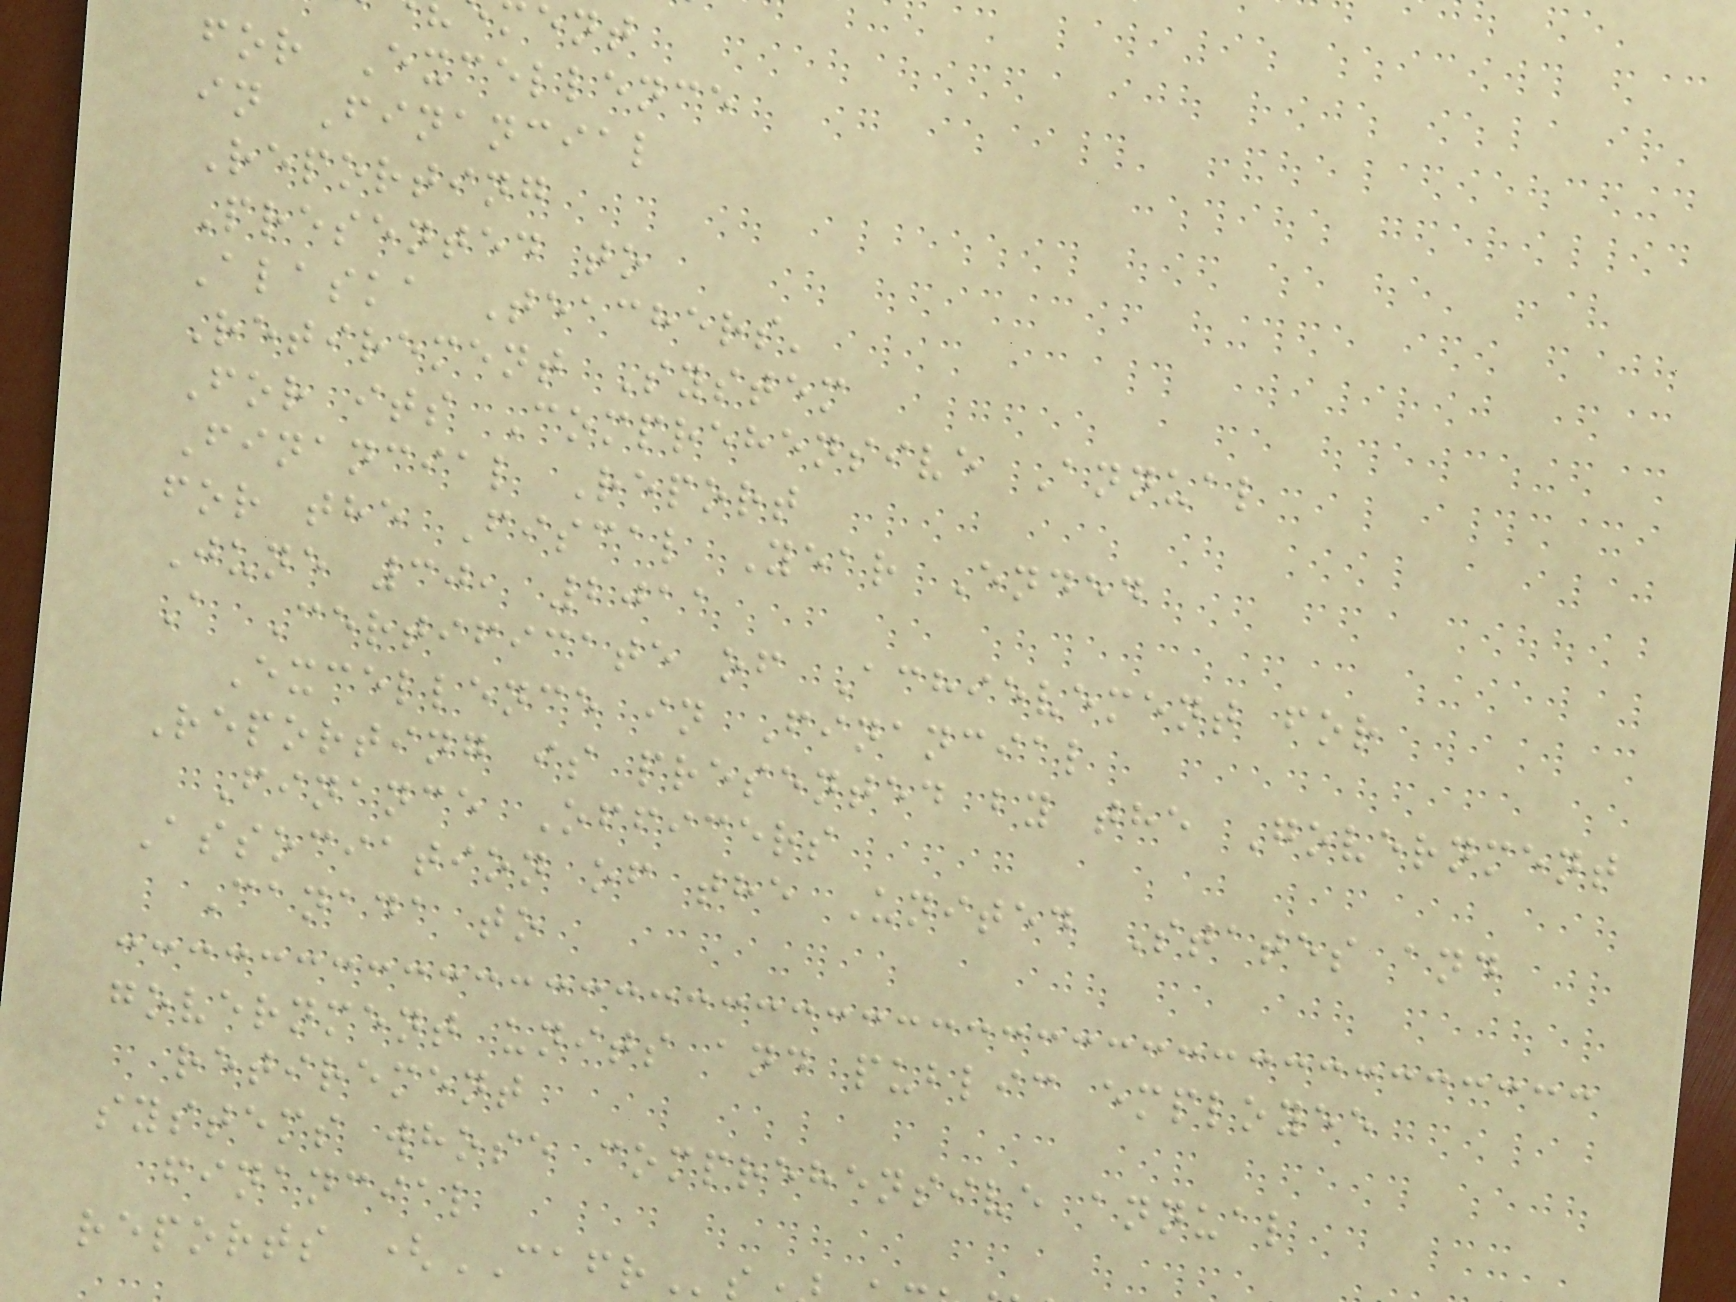for Excellence
in Financial
Reporting
Presented to
Alaska Teachers'
Retirement System
For its Comprehensive Annual
Financial Report
for the Fiscal Year Ended
June 30, 2011
A Certificate of Achievement for
Excellence in Financial
Reporting is presented by the Government
Finance Officers
Association of the United States and
Canada to
government units and public employee
retirement
systems whose comprehensive annual
financial
reports (CAFR
